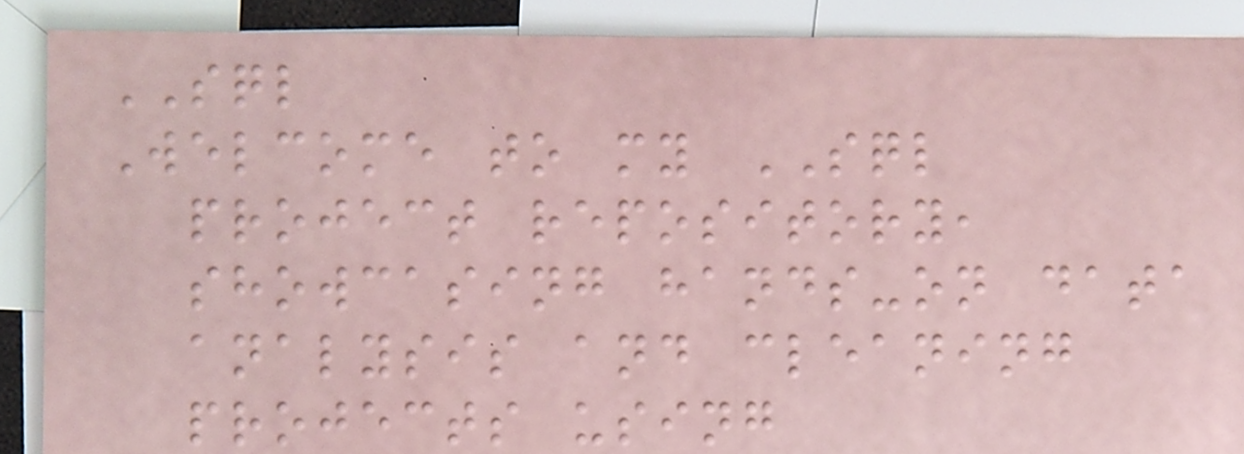SQL
Welcome to my SQL
project repository,
showcasing hands-on data
analysis and cleaning
projects using
